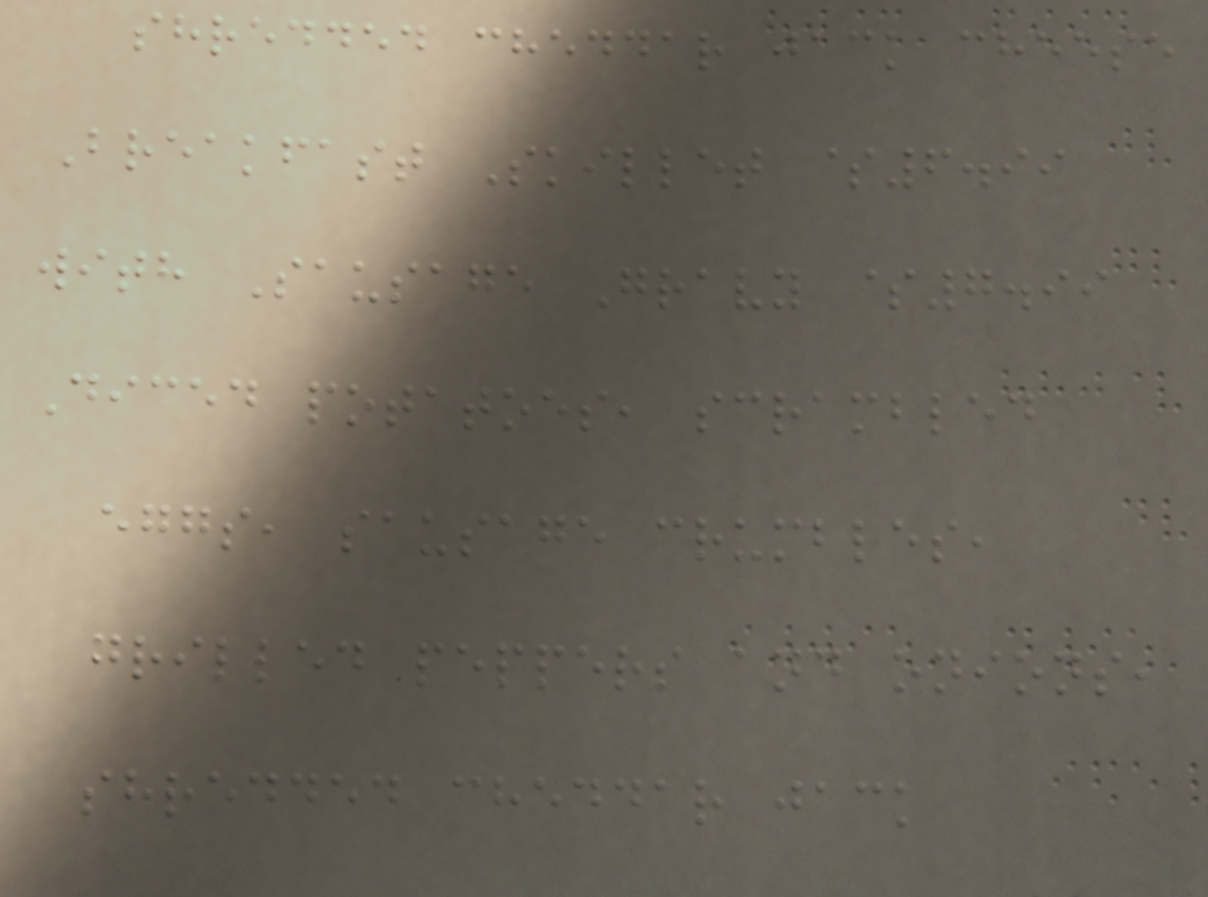shredded cheddar jack cheese
Breakfast Skillet $6.99
with Sausage Gravy $7.99
Diced potatoes, scrambled
eggs, sausage crumbles,
grilled peppers and onions,
shredded cheddar jack
